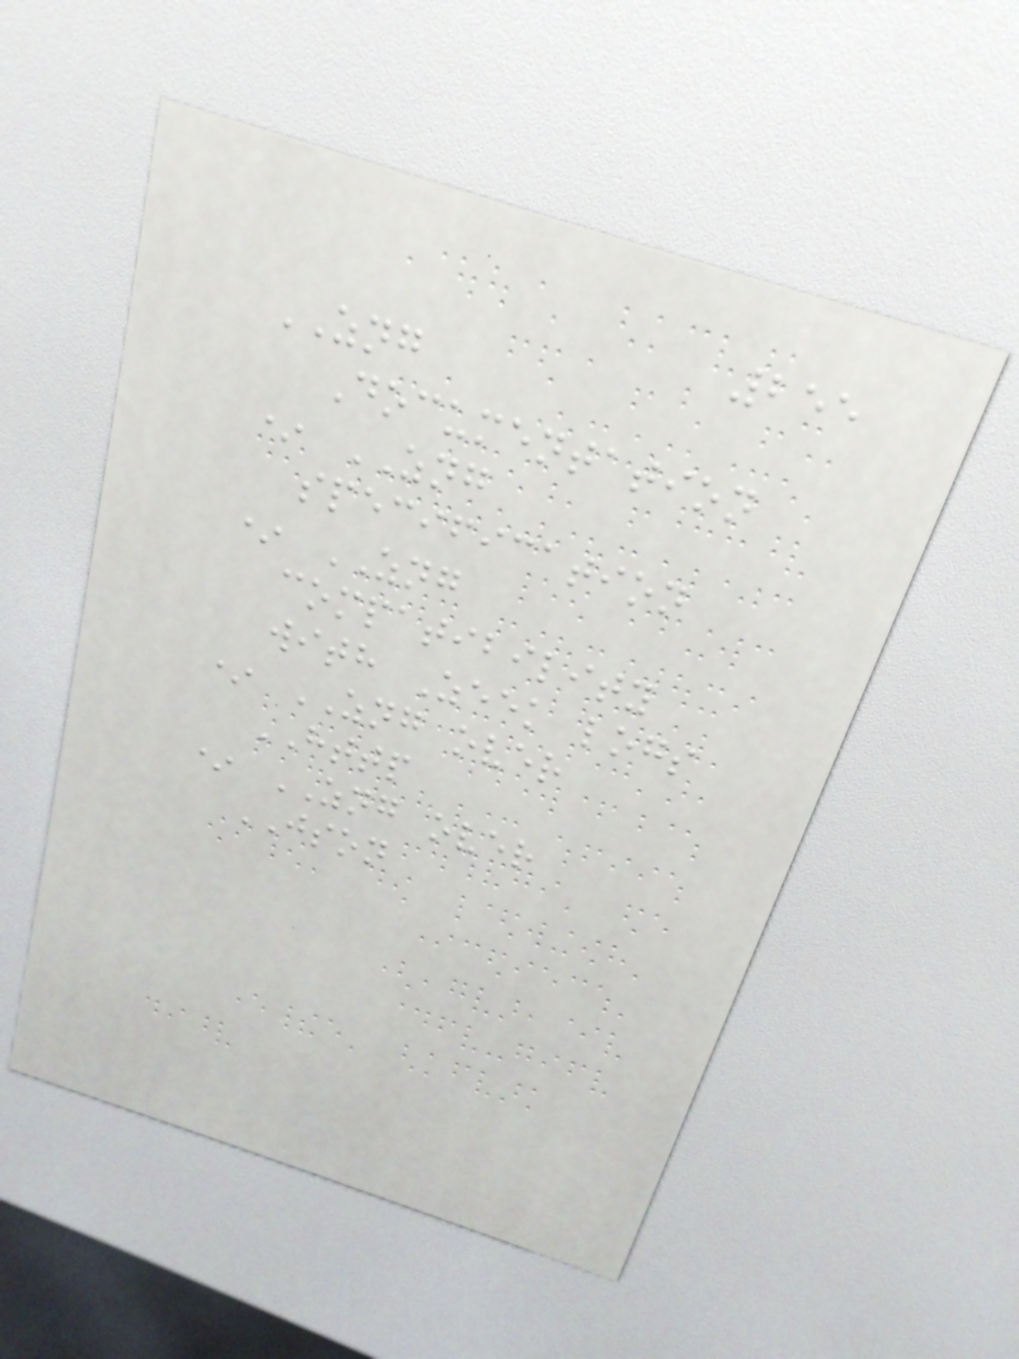255
ZNG
Documentation
* ZNG
specification
* ZNG
compatibility
with Zeek logs
* ZNG over
HTTP
* ZNG over
JSON
